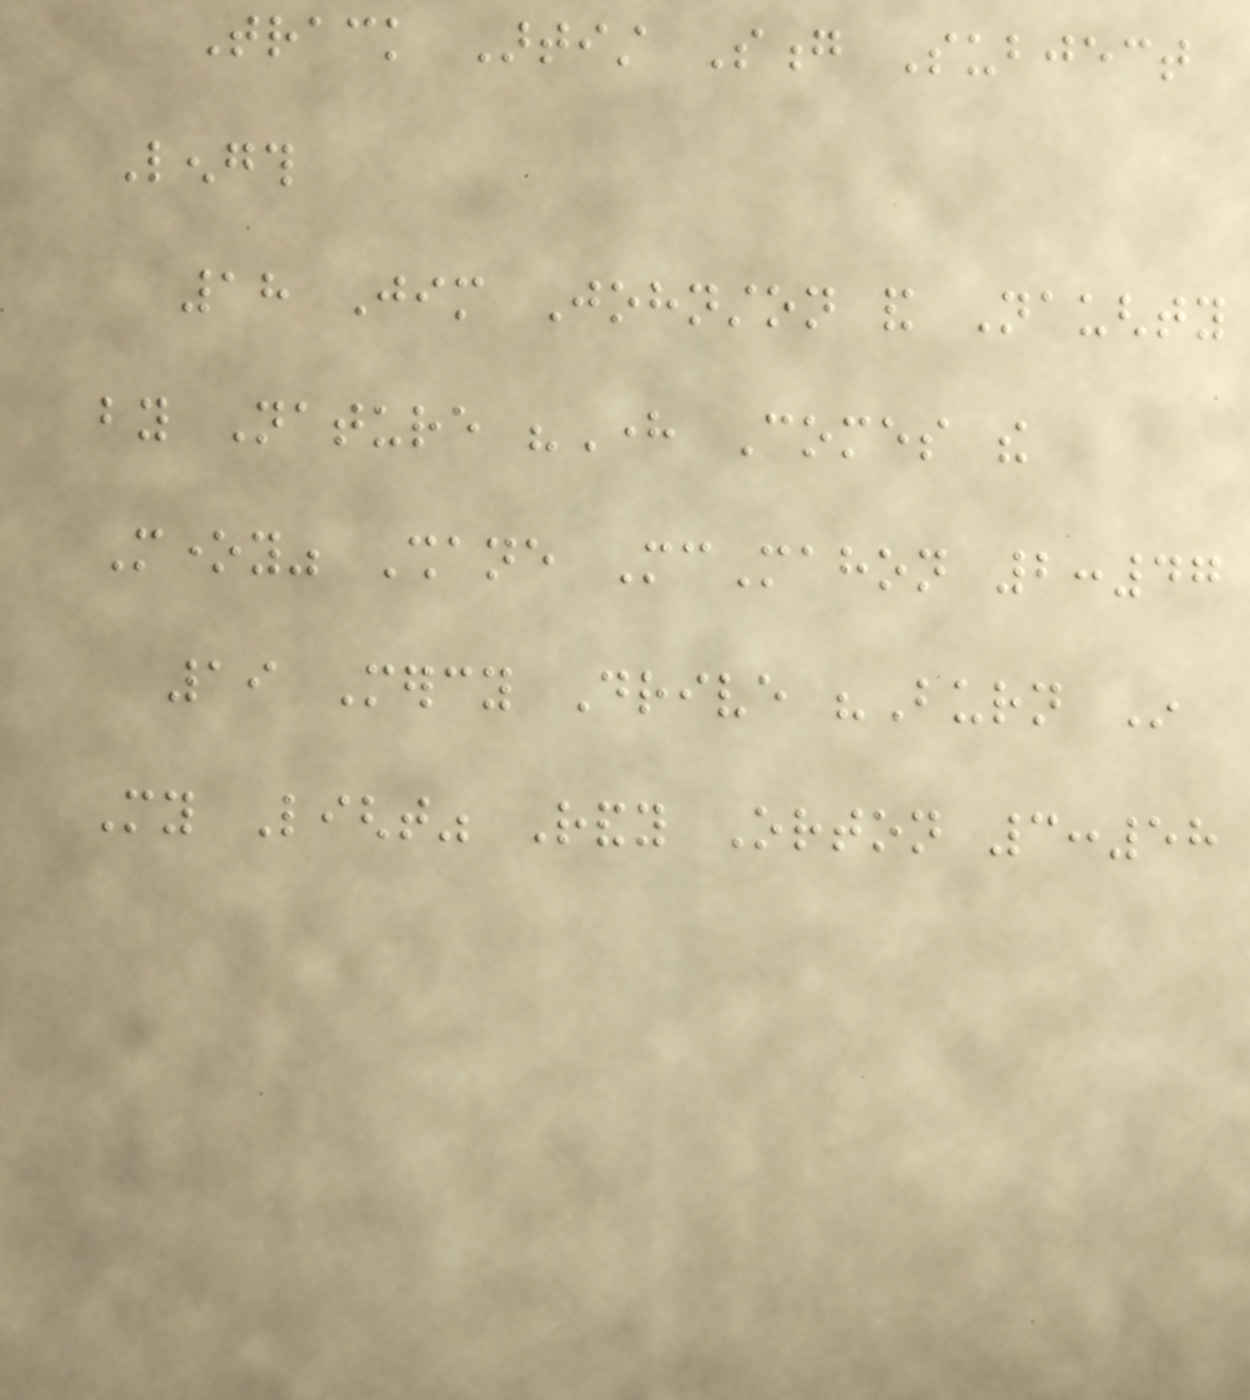Track Artist Song Subject
Length
18 Jim Johnston and Naughty
by Nature "Here Comes the
Money" Shane McMahon 2:47
19 Mercy Drive "Burn In
My Light" Randy Orton 3:58
